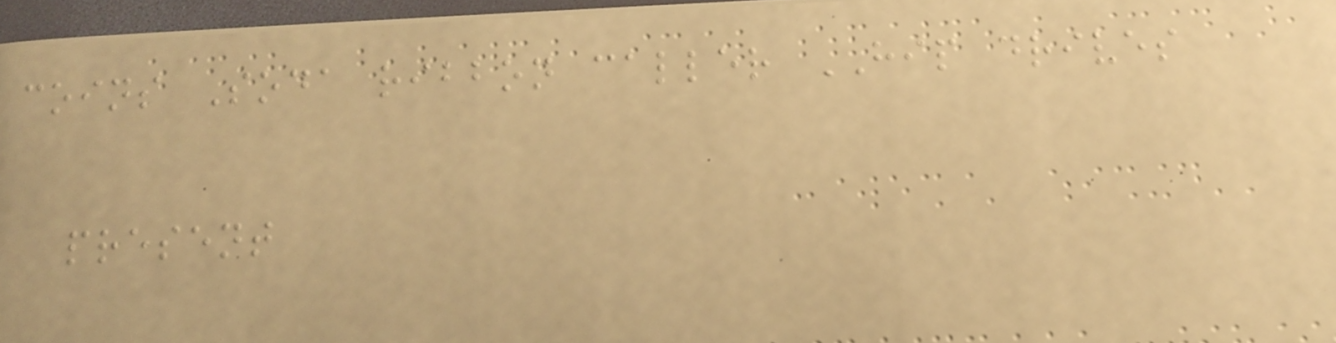coins Soda ribbon caller HIP drives
present
